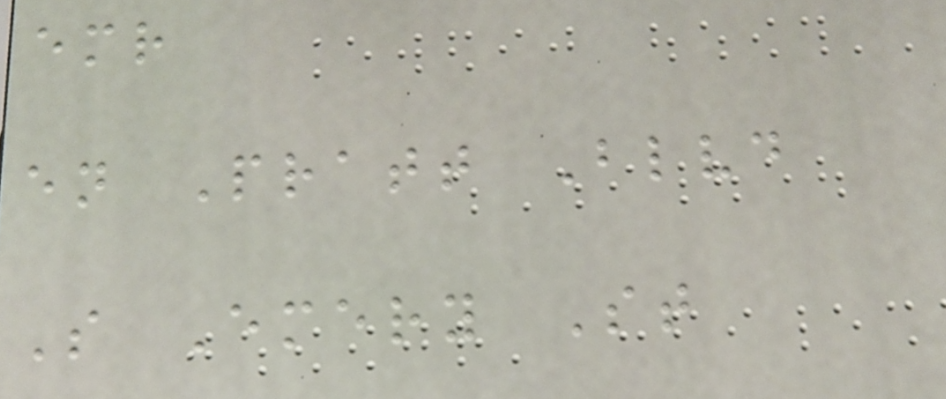emr
en Pratt Blvd
S Emery St
